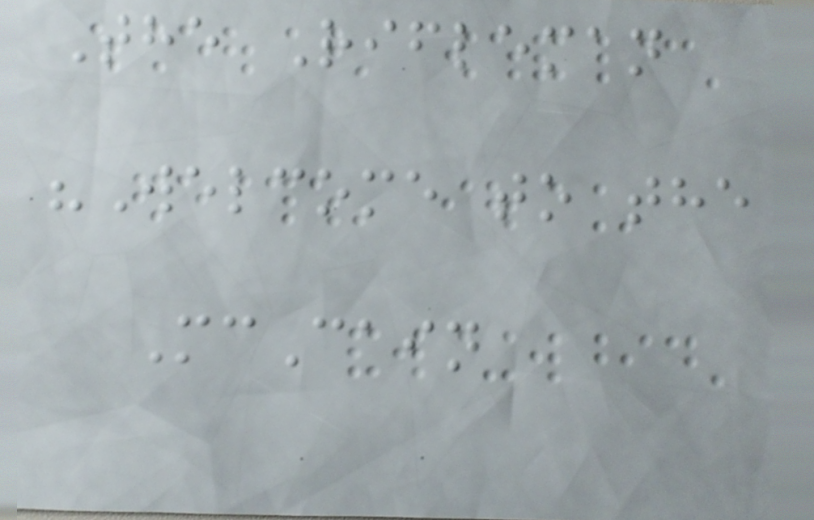The Rifleman
"Welcome to the
McCain
